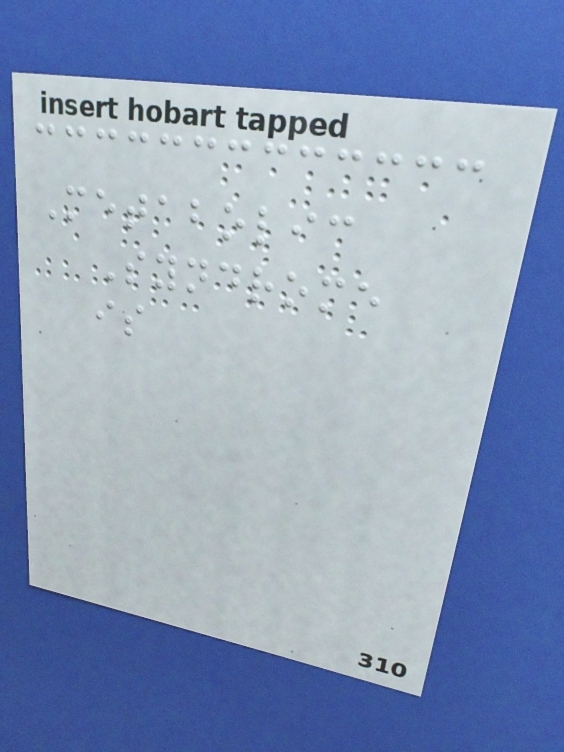Metabolic
Syndrome
is
